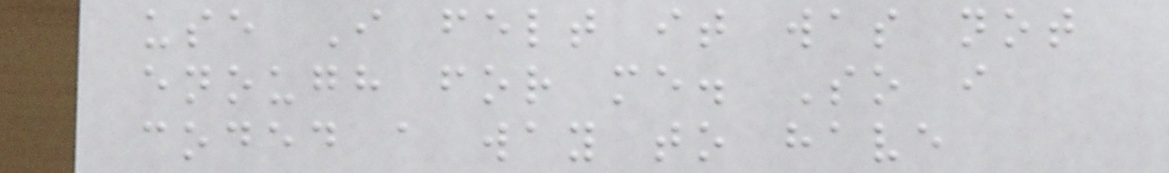use I felt it was not
enough for me. So i
coded a way to have
